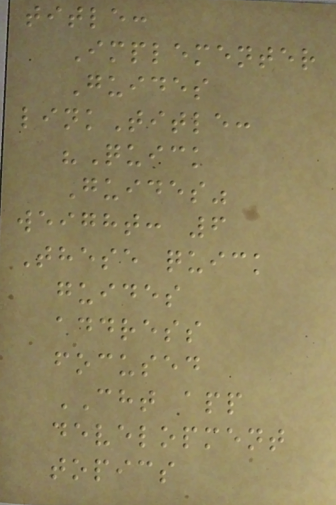title:
Implementer
Guides
linkTitle:
"Quick
Guides"
weight: 6
These quick
guides
address
focused
CHT app
development
topics
